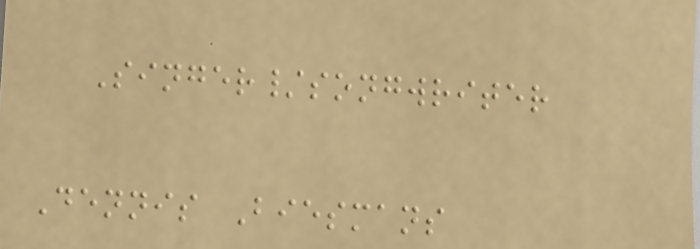Singer/songwriter
Dennis Biesmans
